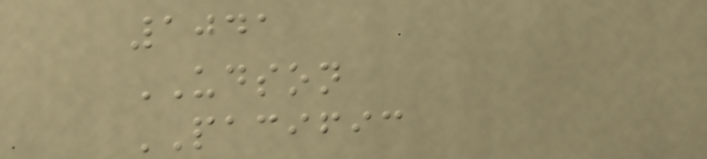1041
UDSON
PACIFIC
